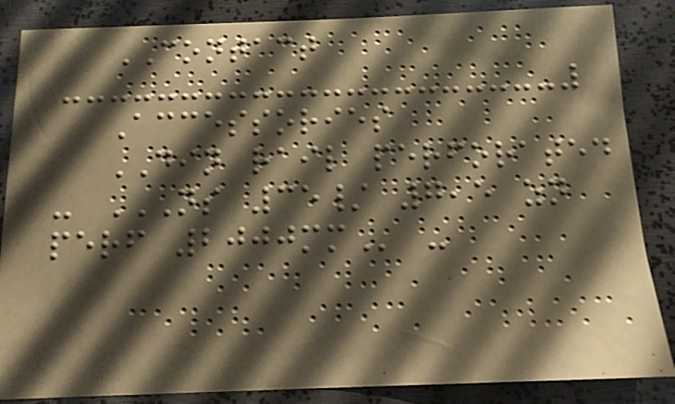CONTACT
Accessories
DIN rail perforated
- NS 35/ 7,5 ZN
PERF 2000MM -
